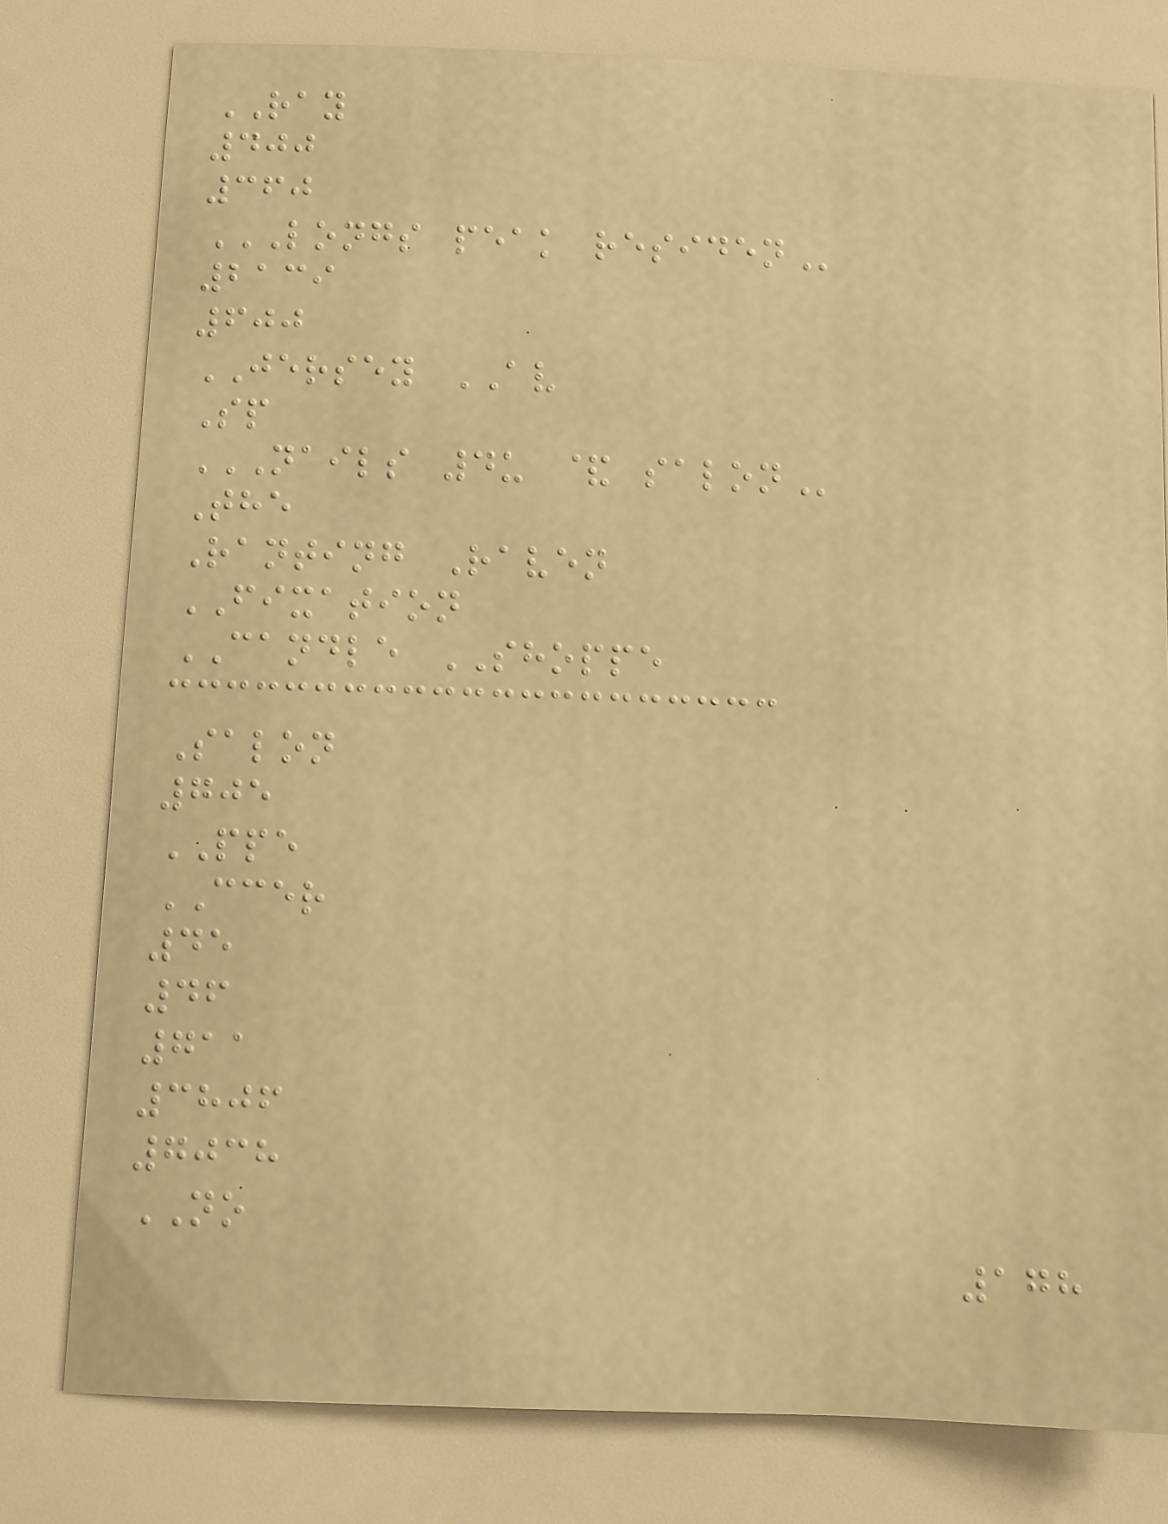RAY
400
360
LONGS PEAK RESIDEN
2139
600
JERSEY AV
Sp
NAILS 4U & SALON
The
Ranting Raven
FIXATION
CANDLE SHOPPE
Salon
705
PPE
CCER
45
46
711
3806
7038
NO
178
